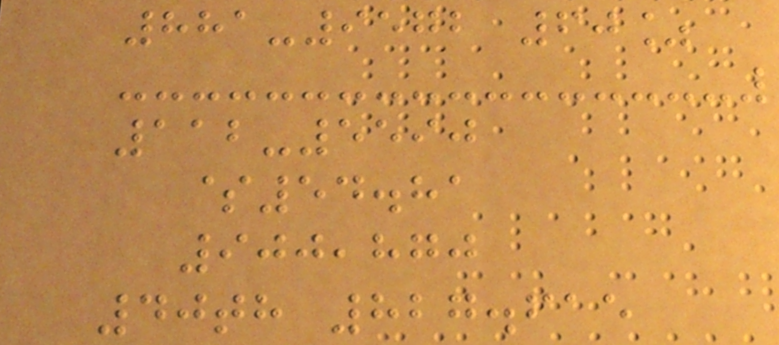881-9572 60%
112-5590
$54.81
900,870
40th 827.615
